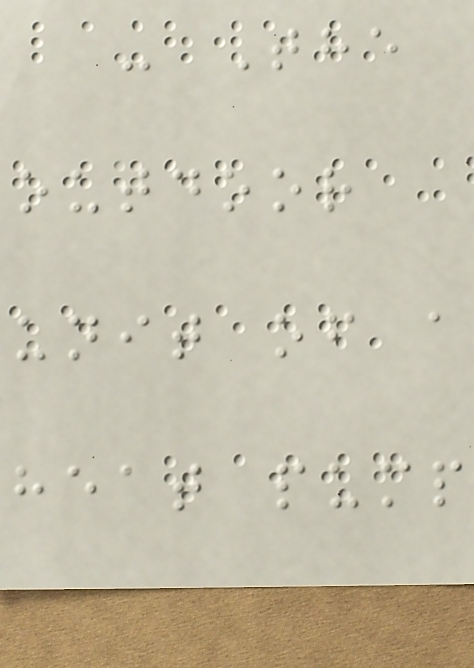- The
outdoor
unit of a
heat pump
